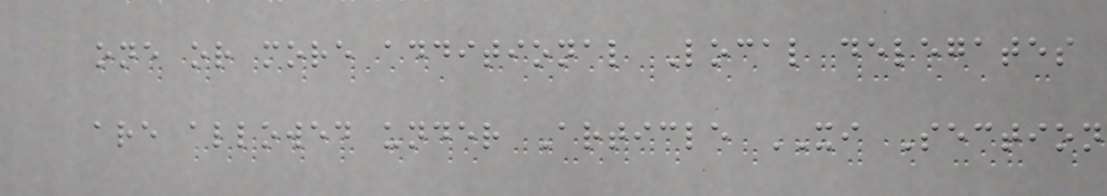one or more additional Local delegates
are allowed under Article XI Section
